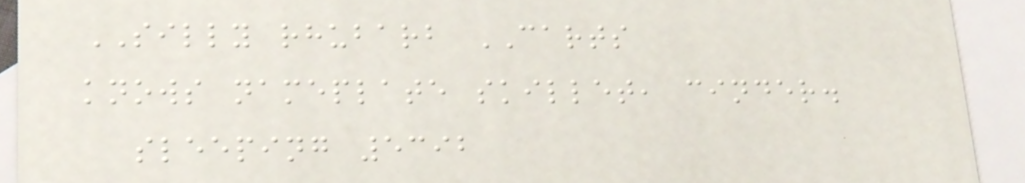SILLY rhubarb CARTS
knows nameplate skillet, cinder.
sleeping 5392
